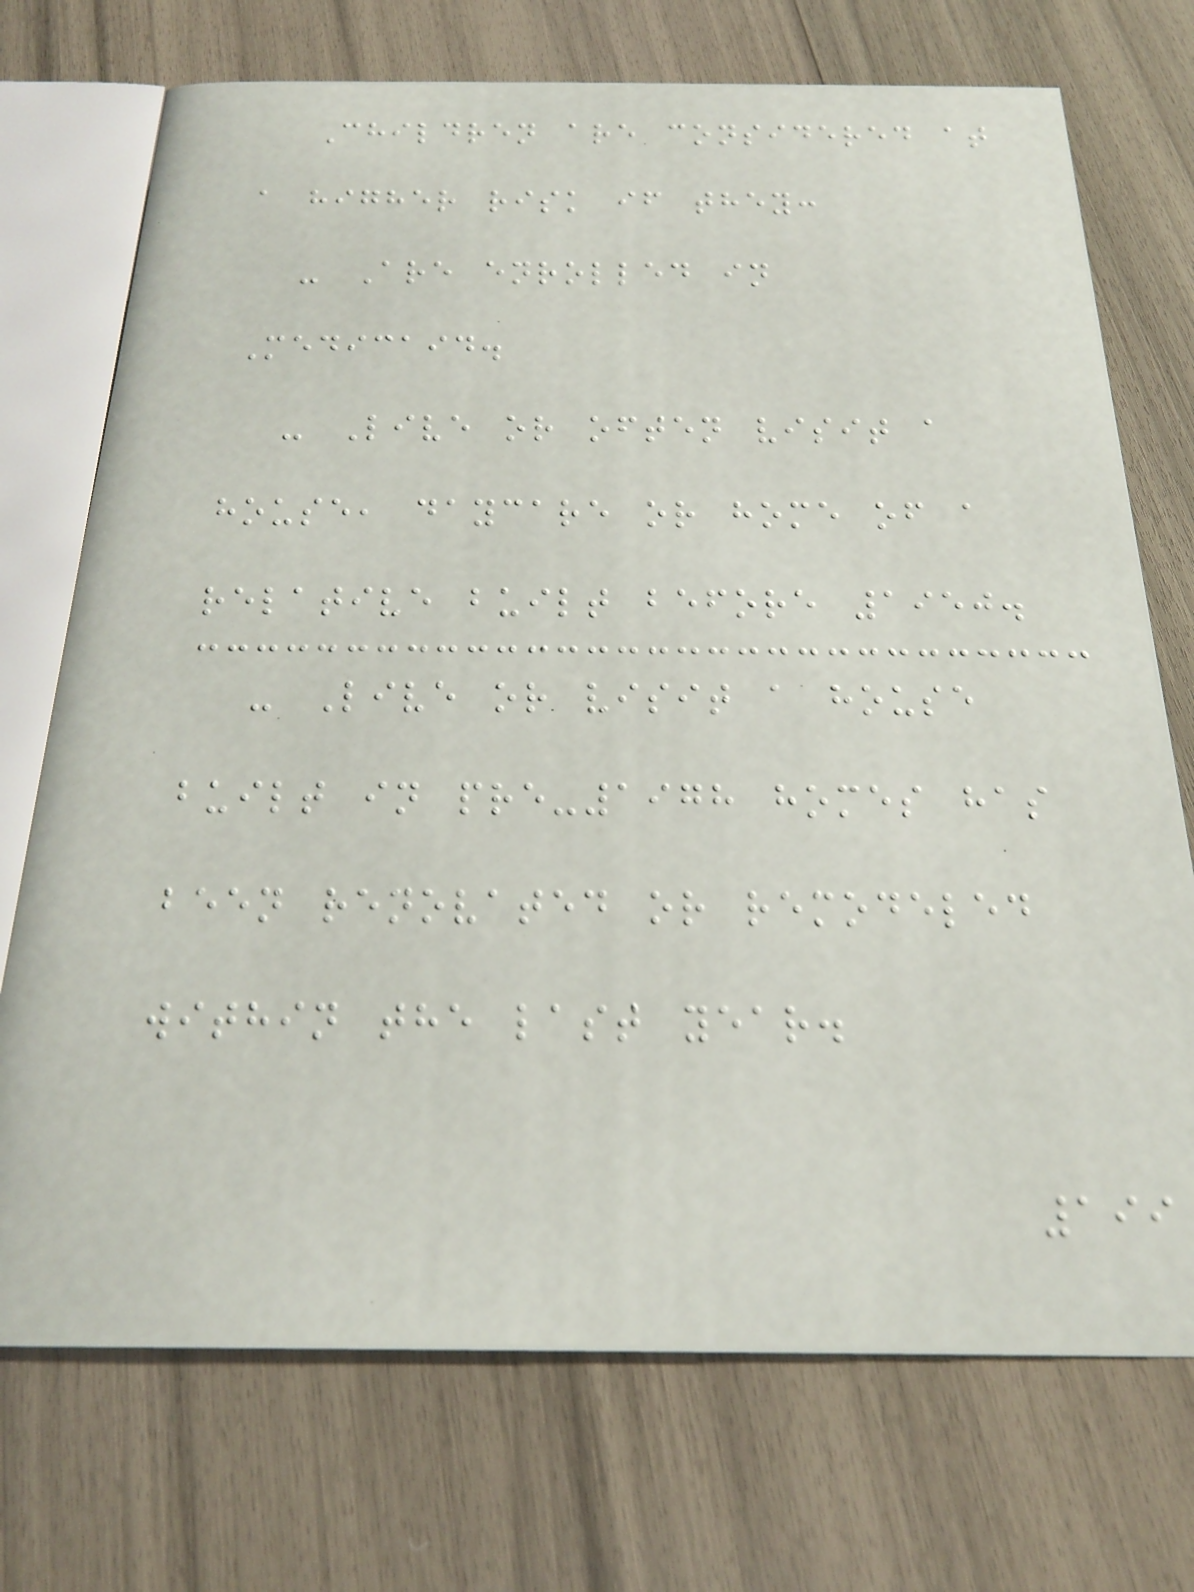Children are considered at
a higher risk if they:
- Are enrolled in
Medicaid.
- Live or often visit a
house, daycare or home of a
relative built before 1950.
- Live or visit a house
built in pre-1978 homes has
been renovated or remodeled
within the last year.
199
